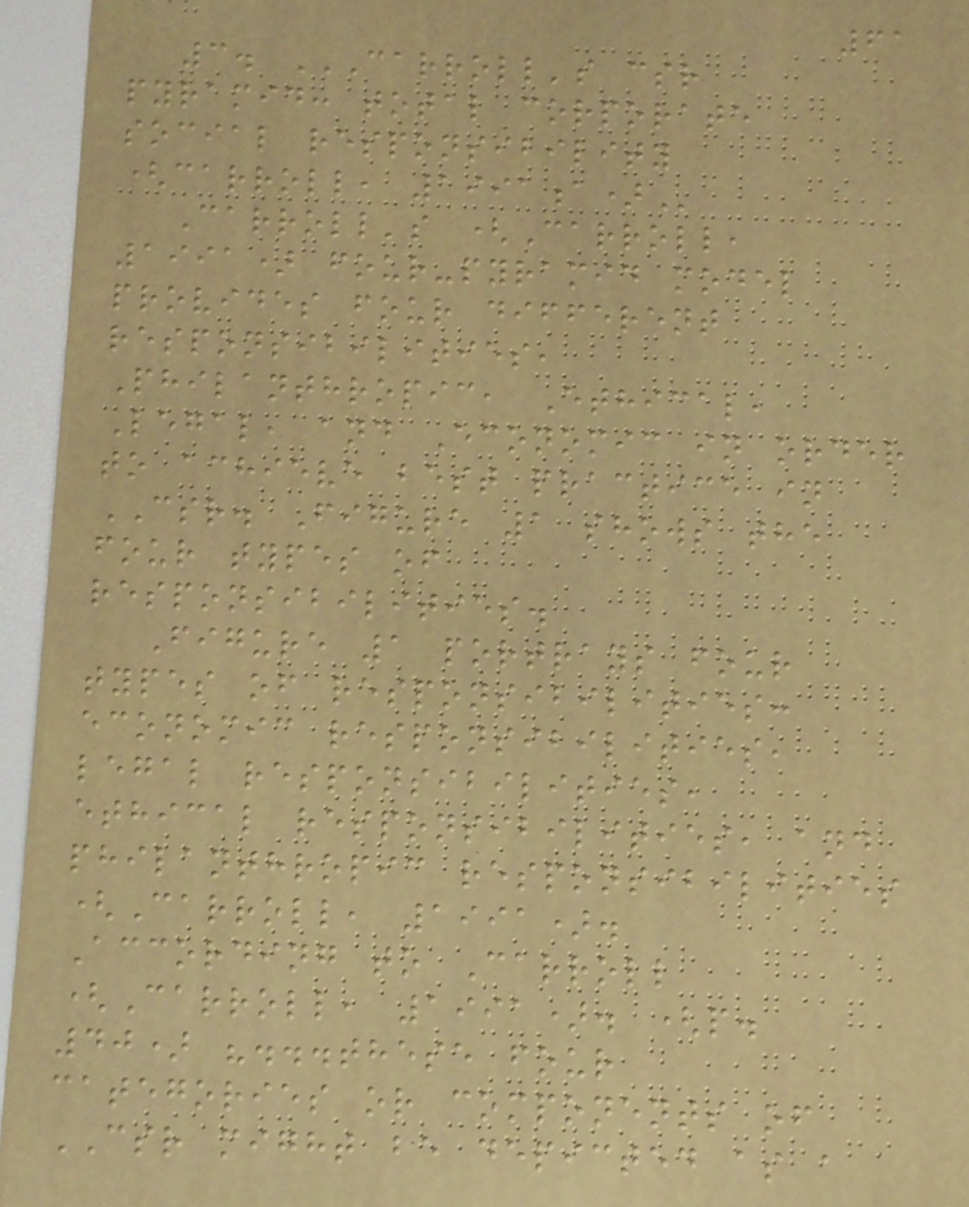61
3. CARROLL'S CSR
PYRAMID: TOTAL CORPORATE
SOCIAL RESPONSIBILITY
(CARROLL, 1991A)
Carroll's (Carroll,
1991) four-pyramid model
provides four different
responsibilities,
Philanthropic, Ethical,
Legal, and Economic in order
to achieve best practice in
CSR. Figure 1 shows the
four types of
responsibilities.
Figure 1 portrays four
types of responsibilities:
economic responsibilities,
legal responsibilities,
ethical responsibilities, and
philanthropic responsibilities
(Carroll, 1991).
According to Carroll
(Carroll, 1991). (p.
40) "...these four
categories or components of
CSR might be depicted as a
